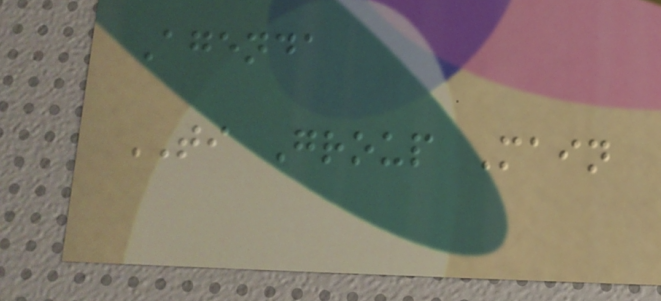Agenda
TI Group Main
